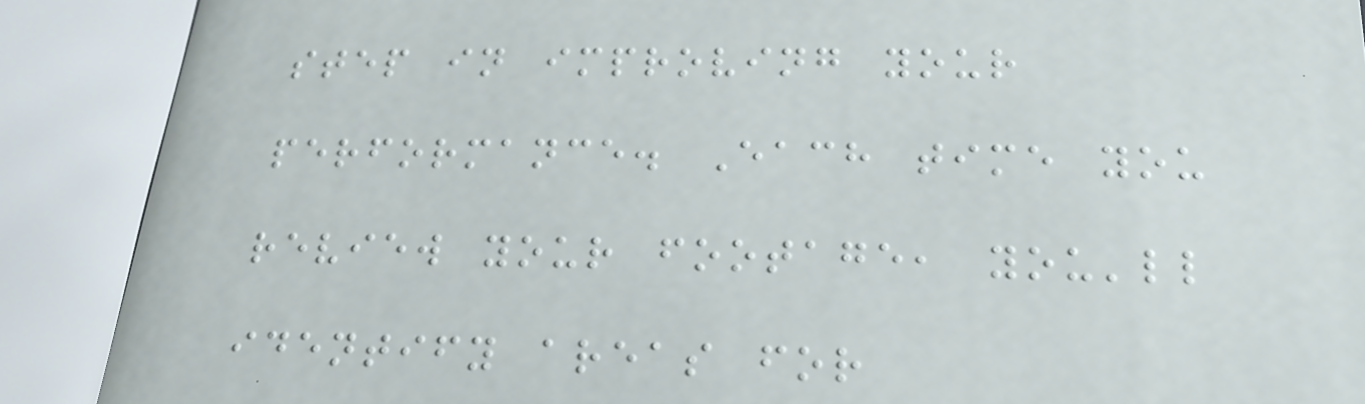step in improving your
performance. Each time you
review your footage, you'll
identify areas for
